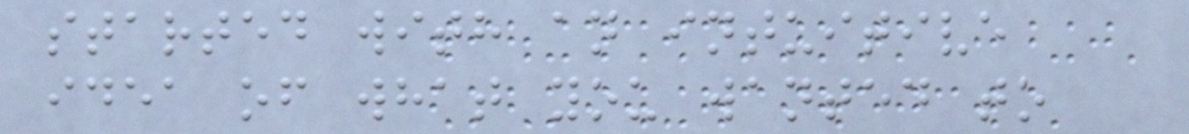started with an intuitive
idea of what you wanted to
